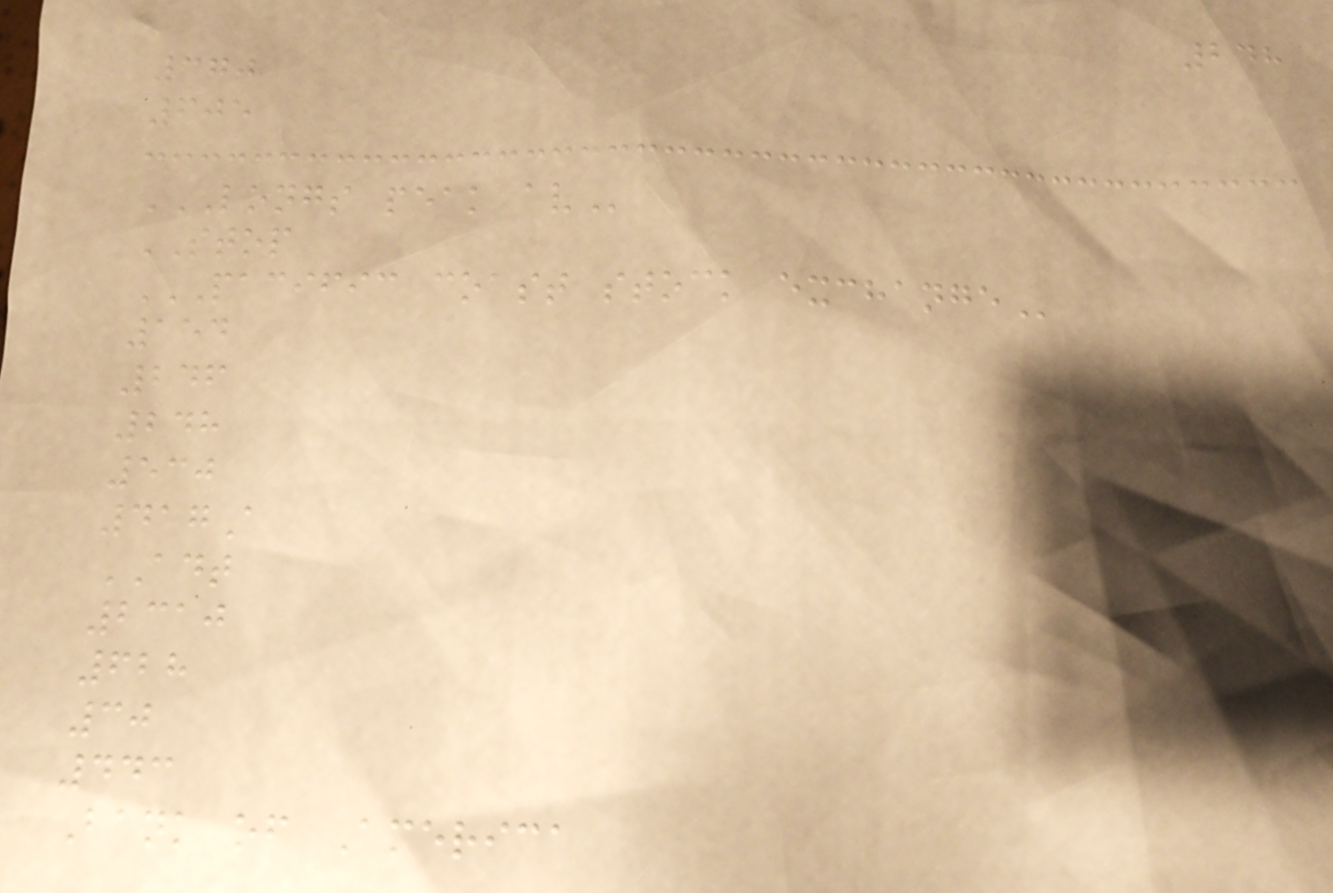248
370
605
LONGS PEAK AV
STOP
PACIFIC COAST STOCK EXCHANGE
154
246
248
530
417A
ADT
2310
628
30
443
Bank of America
